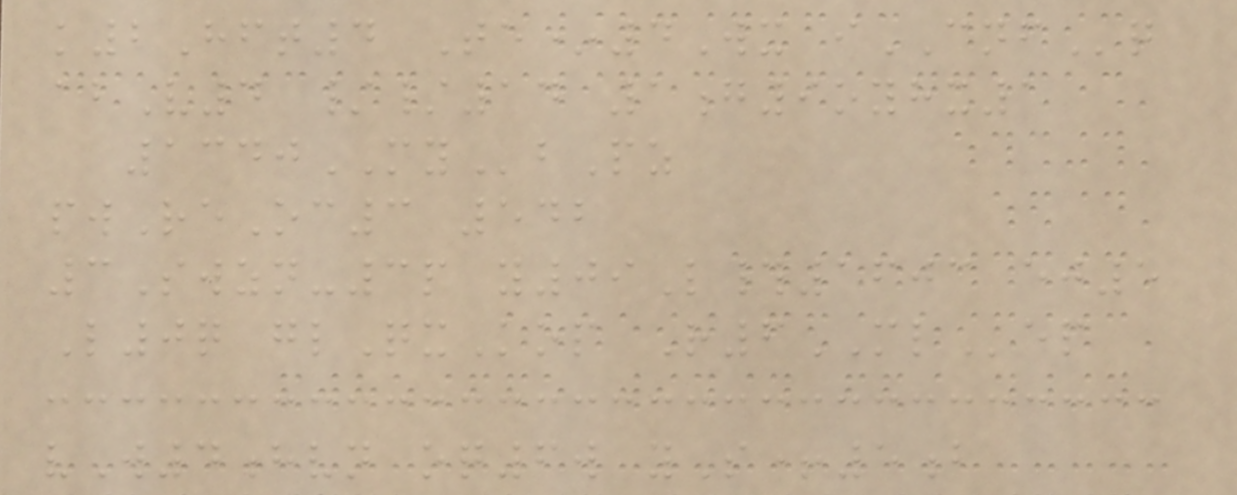k2Hft4 Te*4Wx iCNFq
abV4 //14 1g9oyhx1
1340MYbPz
pwReOc3 542
3Swzn-3p y09L#1603 ej5
L0q glQxKop R6MLep
vW4hvn oq6w yS+5b
